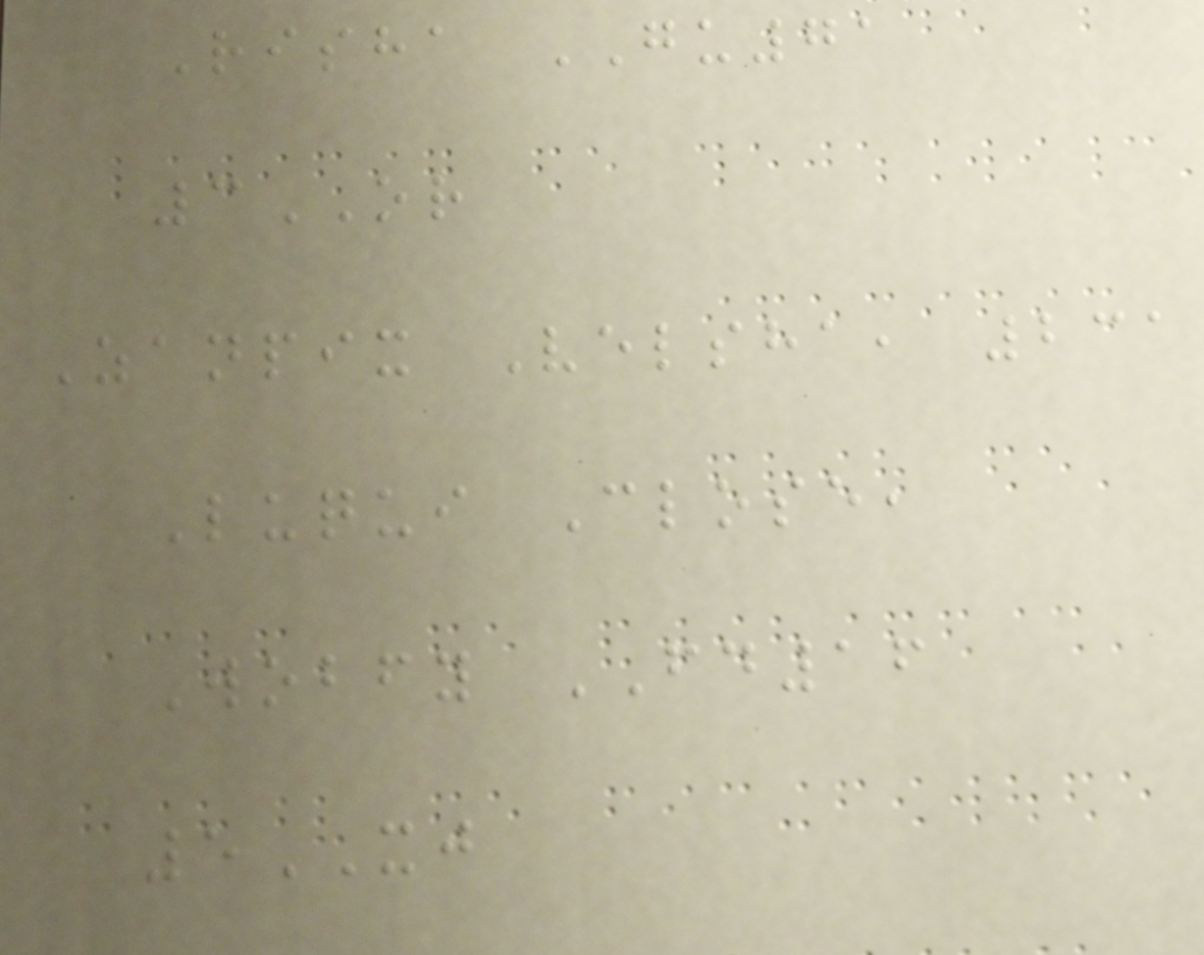Risha GU71
3OR
Zanpix Velsha, 231
Luqui Close,
Wobfy FD16
5XJ
